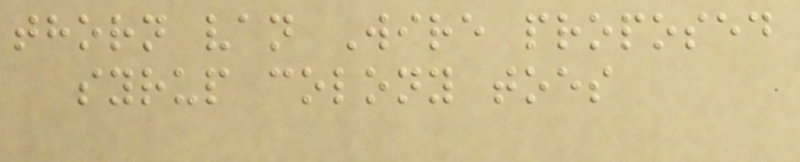thorn van Wire proposed
syrup colony toes
